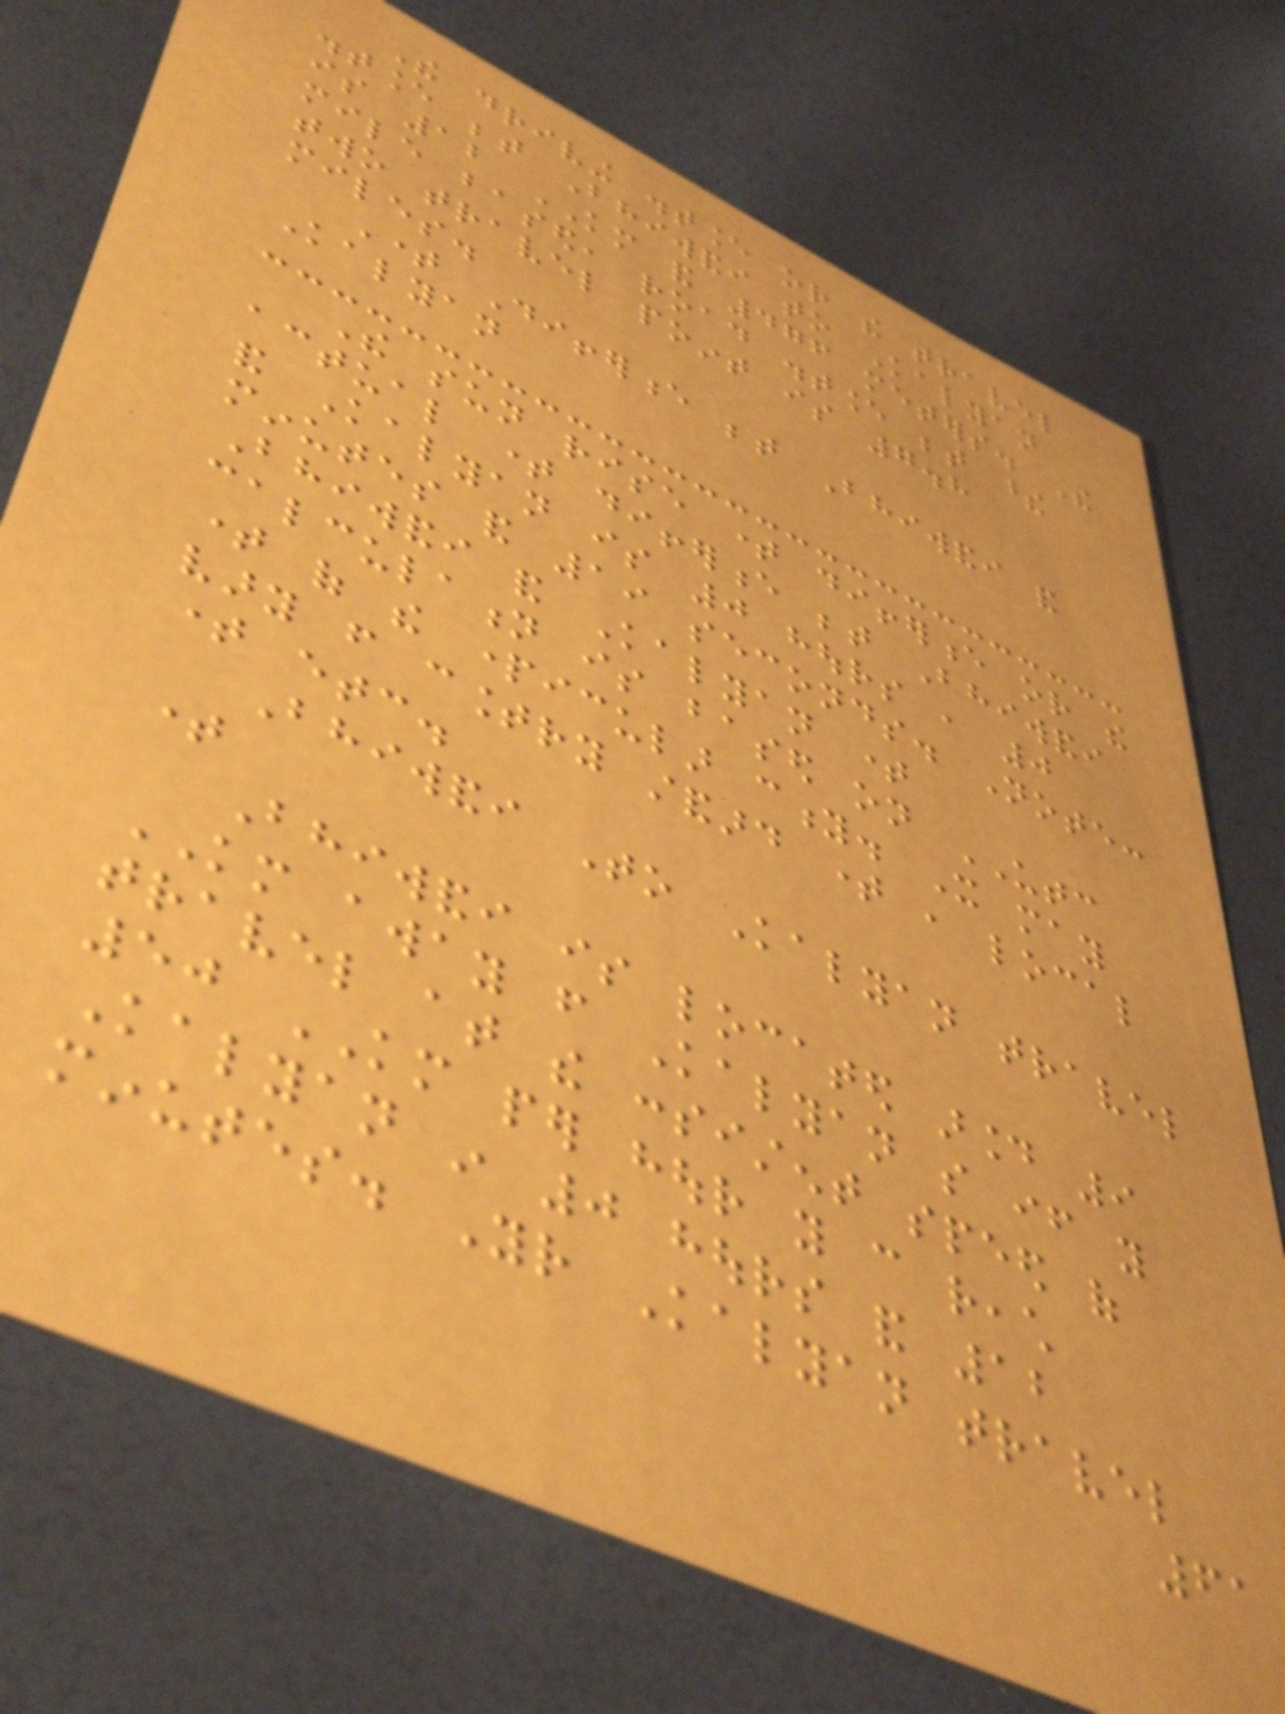The driving distance or the travel
distance between Bhiwandi to Kalyan
is 12 KM and 476 meters. The
mile based, road distance between these
two travel point is 7.8
miles.
Time Difference between Bhiwandi and
Kalyan
The sun rise time difference or the
actual time difference between Bhiwandi
and Kalyan is 0 hours , 0
minutes and 19 seconds. Note:
Bhiwandi and Kalyan time
calculation is based on UTC
time of the particular city. It may
vary from country standard time , local
time etc.
Bhiwandi To Kalyan travel
time
Bhiwandi is located around 9
KM away from Kalyan so if you
travel at the consistent speed of
50 KM per hour you can reach
Kalyan in 0 hours and 12
minutes. Your Kalyan travel
61
